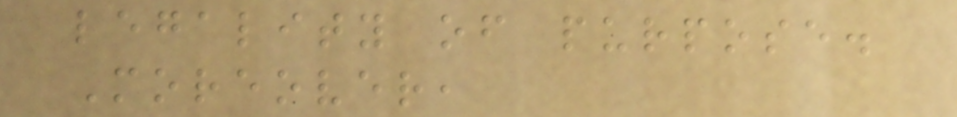legality of purpose.
Moreover,
